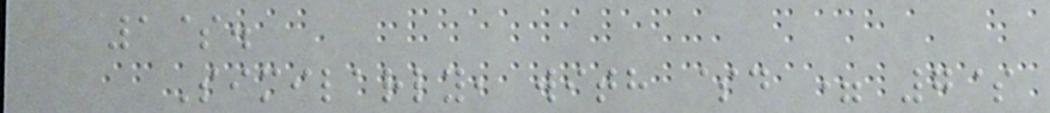1$.
Similarly, with $d = 7$
